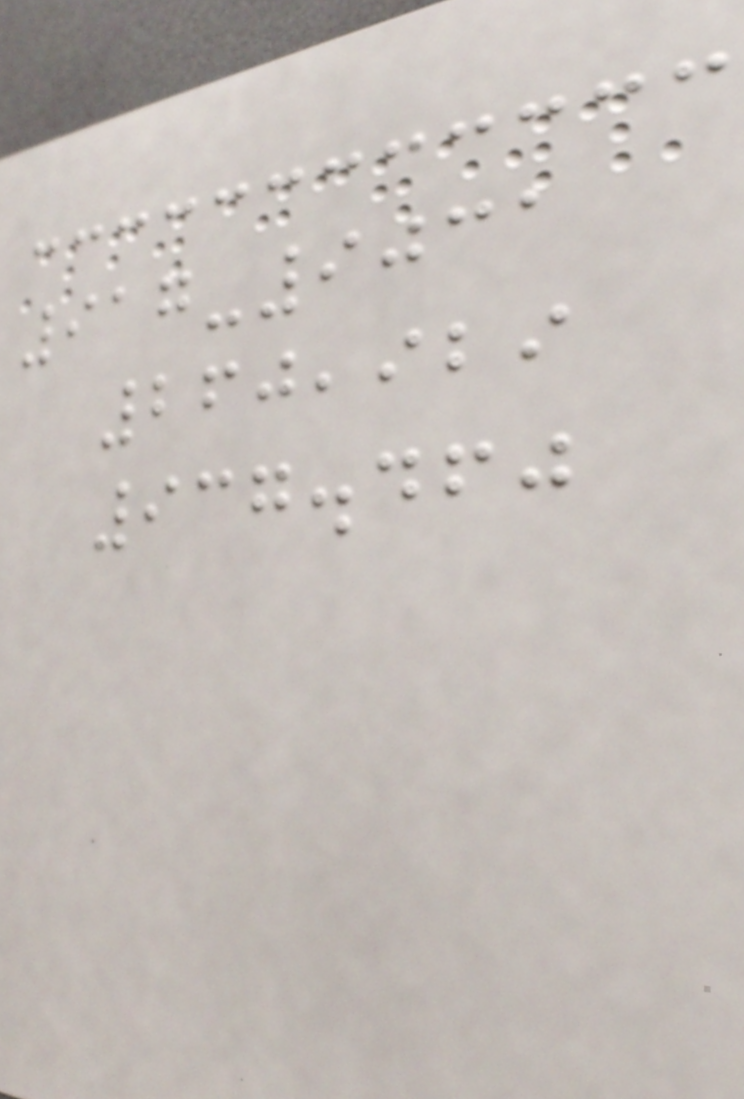917-9031
260,929
937.460
